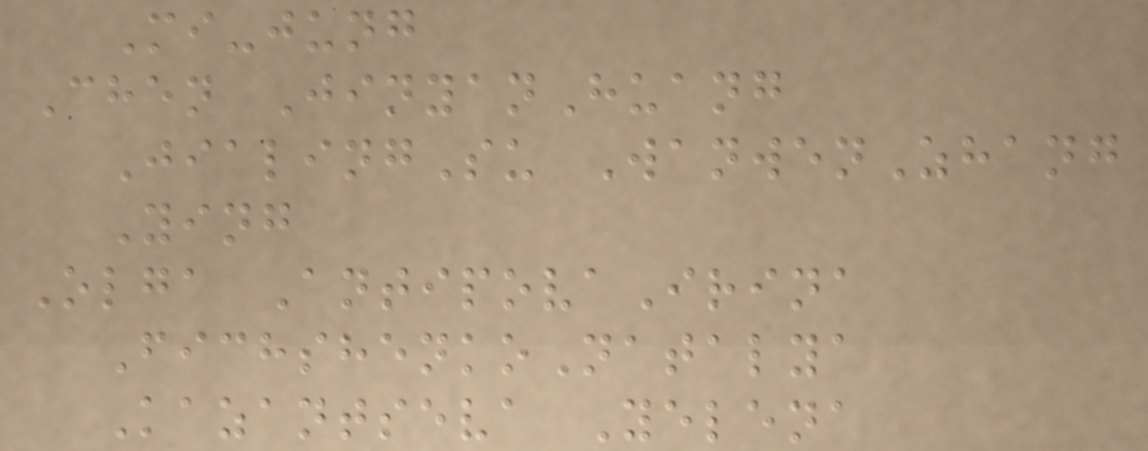Mi-jung
Chen JinyanHuang
JialingSu WanwenZhang
Ying
Olga AntipovaIrina
FichshenkoNatalya
Kazantseva Yelena
